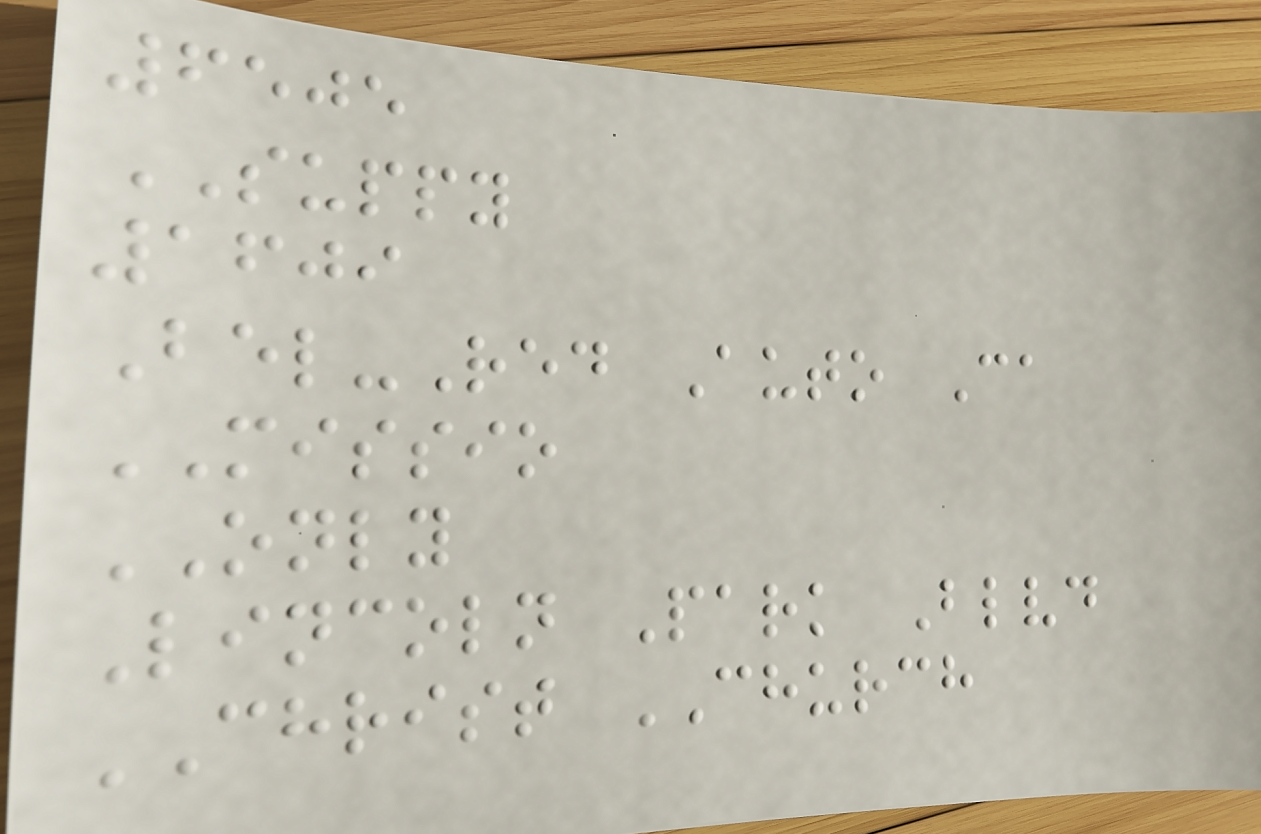6505
SUPPY
1609
Bel-Red Auto Ca
MISSIO
ONLY
Lincoln Park Blvd
CHRIST CHURCH
